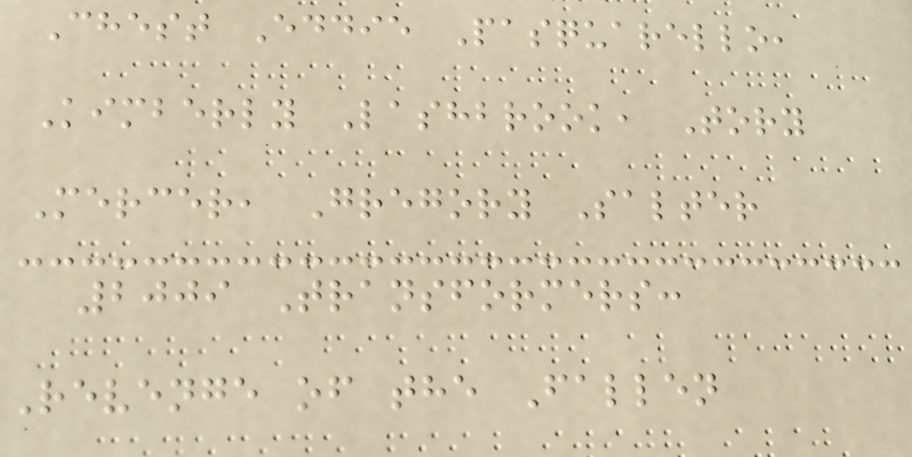Chest Eddie Pasquarello,
Kimberly Lashbrook, Tory
Mercer, Gregory Salter
2009 Transformers:
Revenge of the Fallen
